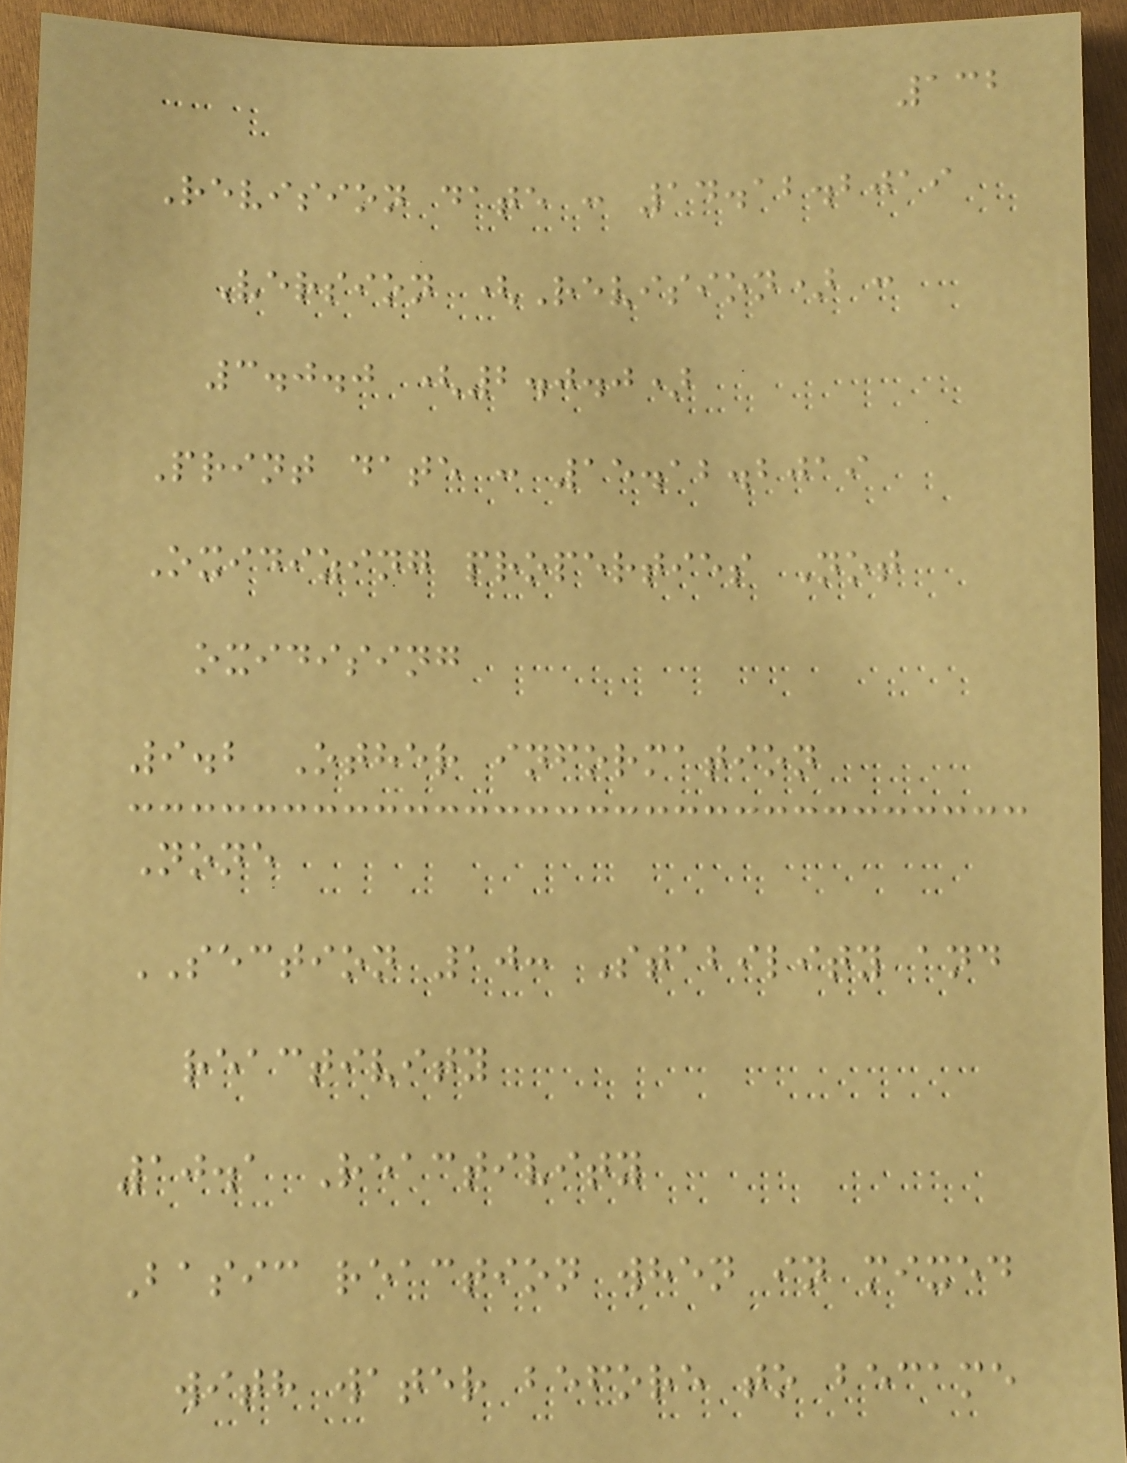132
Revision date : 14.12.2019
Version (Revision) :
3.0.0 (2.0.0)
Print date : 15.12.2019
Oxidizing properties Not
oxidising
9.2 Other information
None
SECTION 10: Stability and
reactivity
10.1 Reactivity
Basic reaction when in mixed
with water before to became
